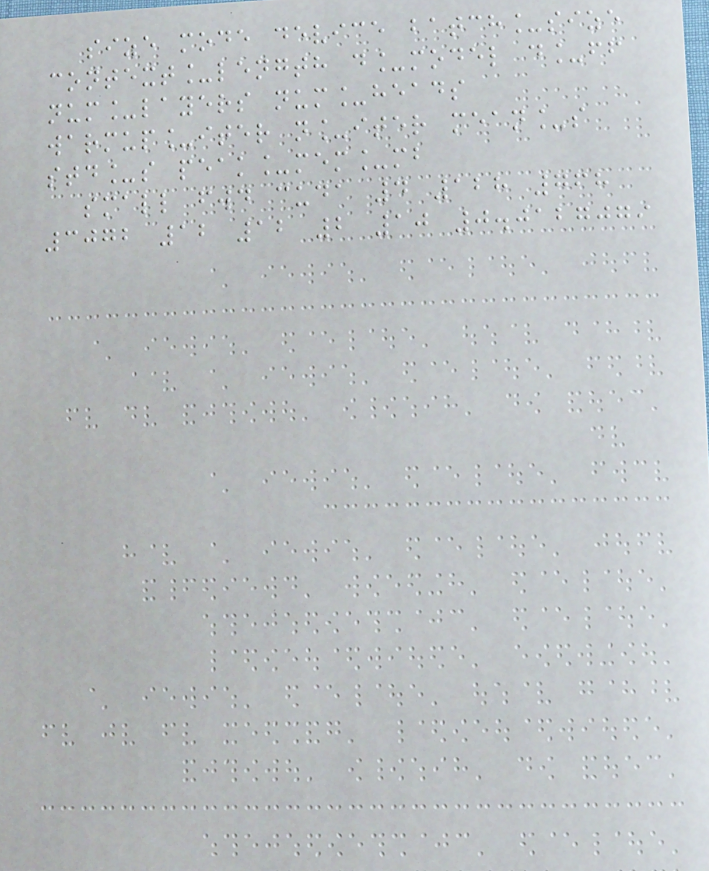size mode device batch_size
context_length d_model d_ff
num_layers num_heads
warmup_iter n_iter mean_s
std_s peak_mem_mb
small fwd cuda 4 128 768
3072 12 12 2 10 0.0127079
